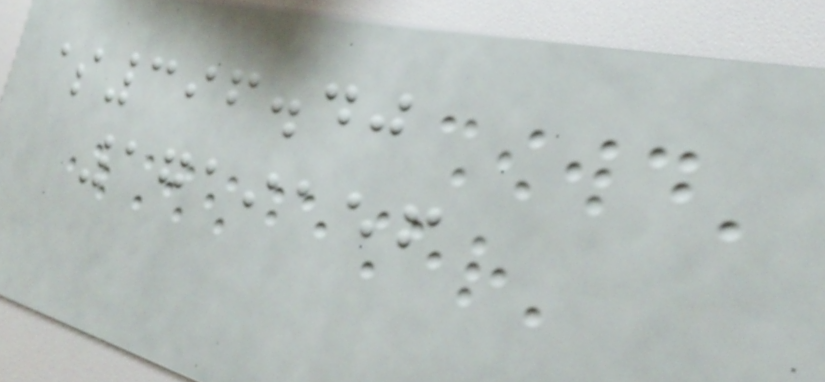$396.40
1719156
